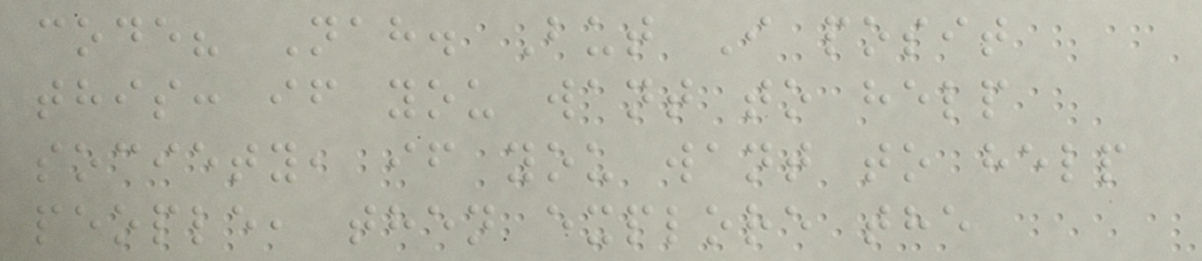code? Nah. But I posit
this: if you want to help
society, if you want to help
people, then explore the
